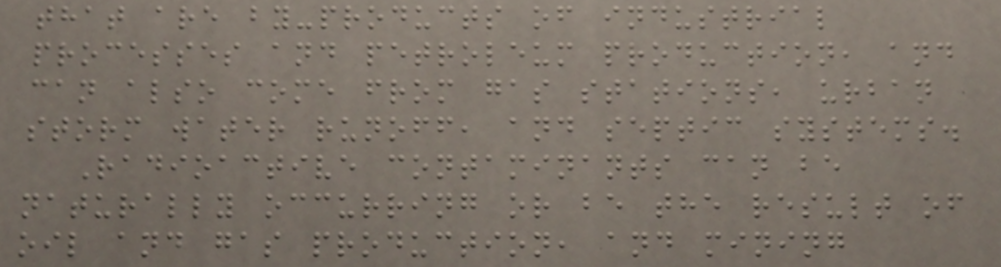that are by-products of industrial
processes and petroleum production, and
can also come from gas stations, urban
storm water runoff, and septic systems.
Radioactive contaminants can be
naturally occurring or be the result of
oil and gas production, and mining
